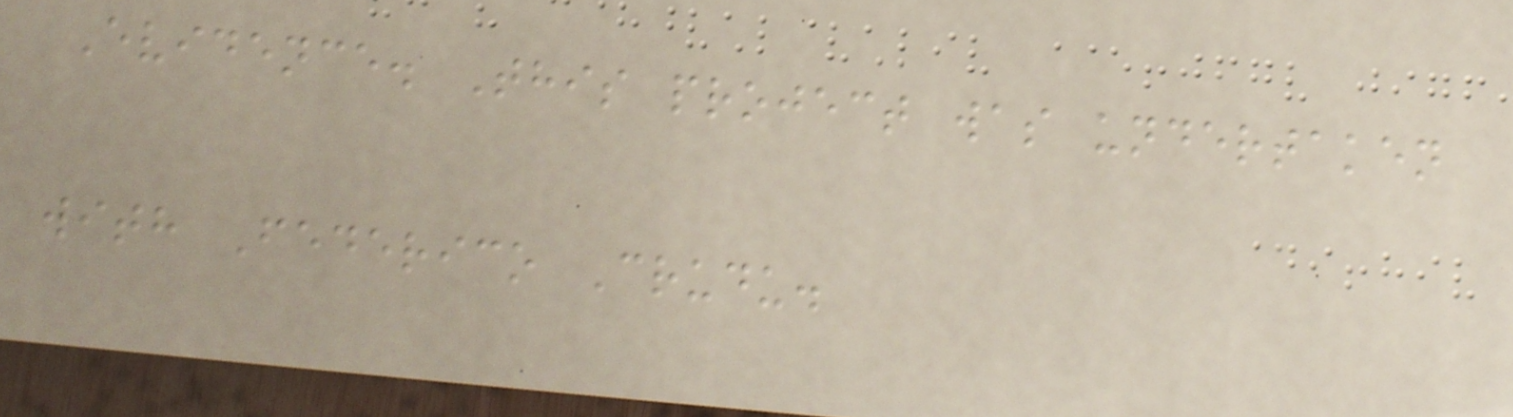Evidence. This project was undertaken
with Federico Crudu.
